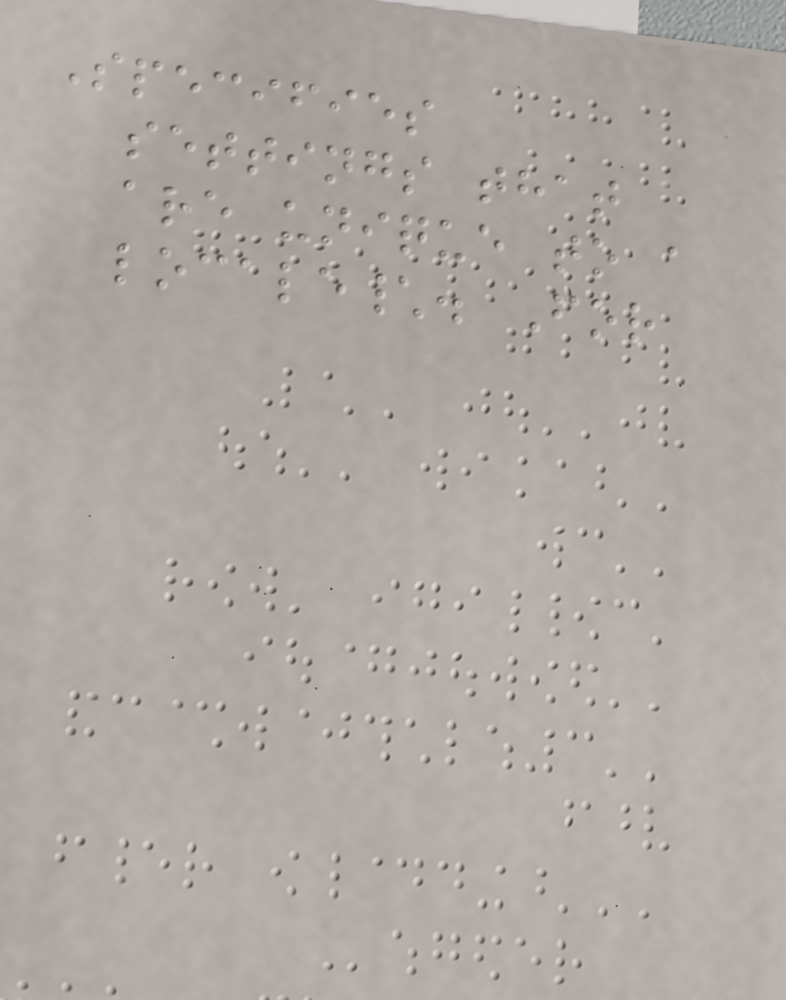Specifies
settings that
are unique to a
locale\. For
